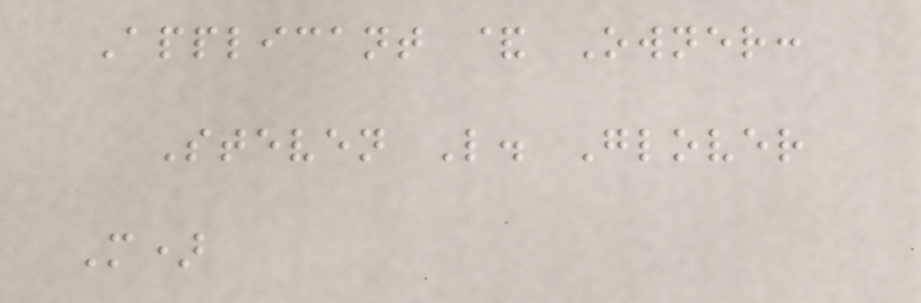Applicant & Owner:
Steven L. Glover
M)
